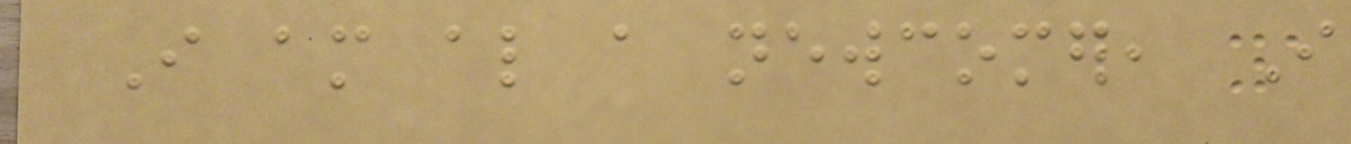I am also a newcomer, I
